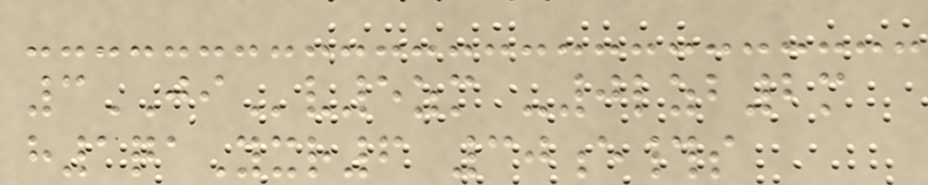3JIv5zm -0lzb2m
h1qaYxr6 30e#s
